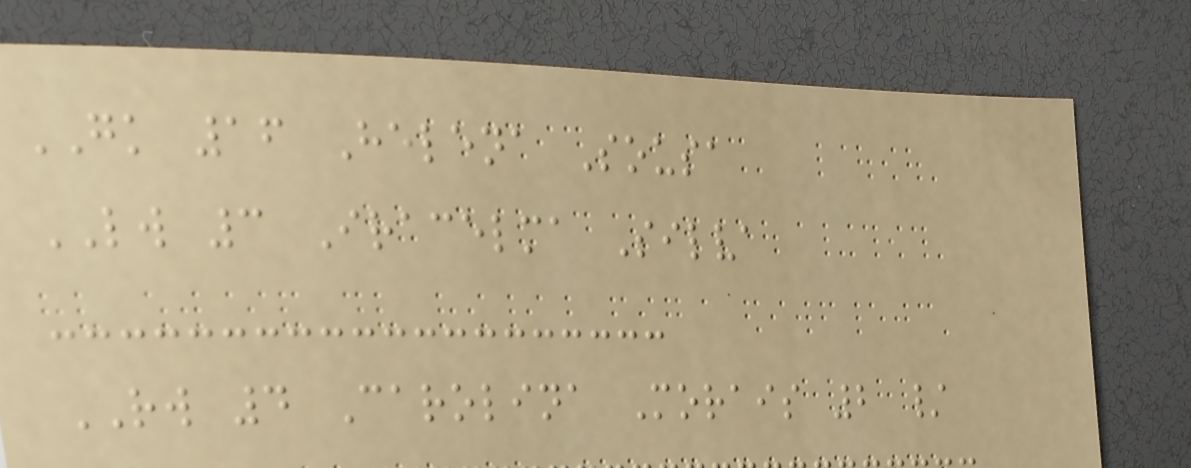GK 16 Helena Sousa
LW 3 Iracelma Silva
RW 4 Carolina Morais 2 /
